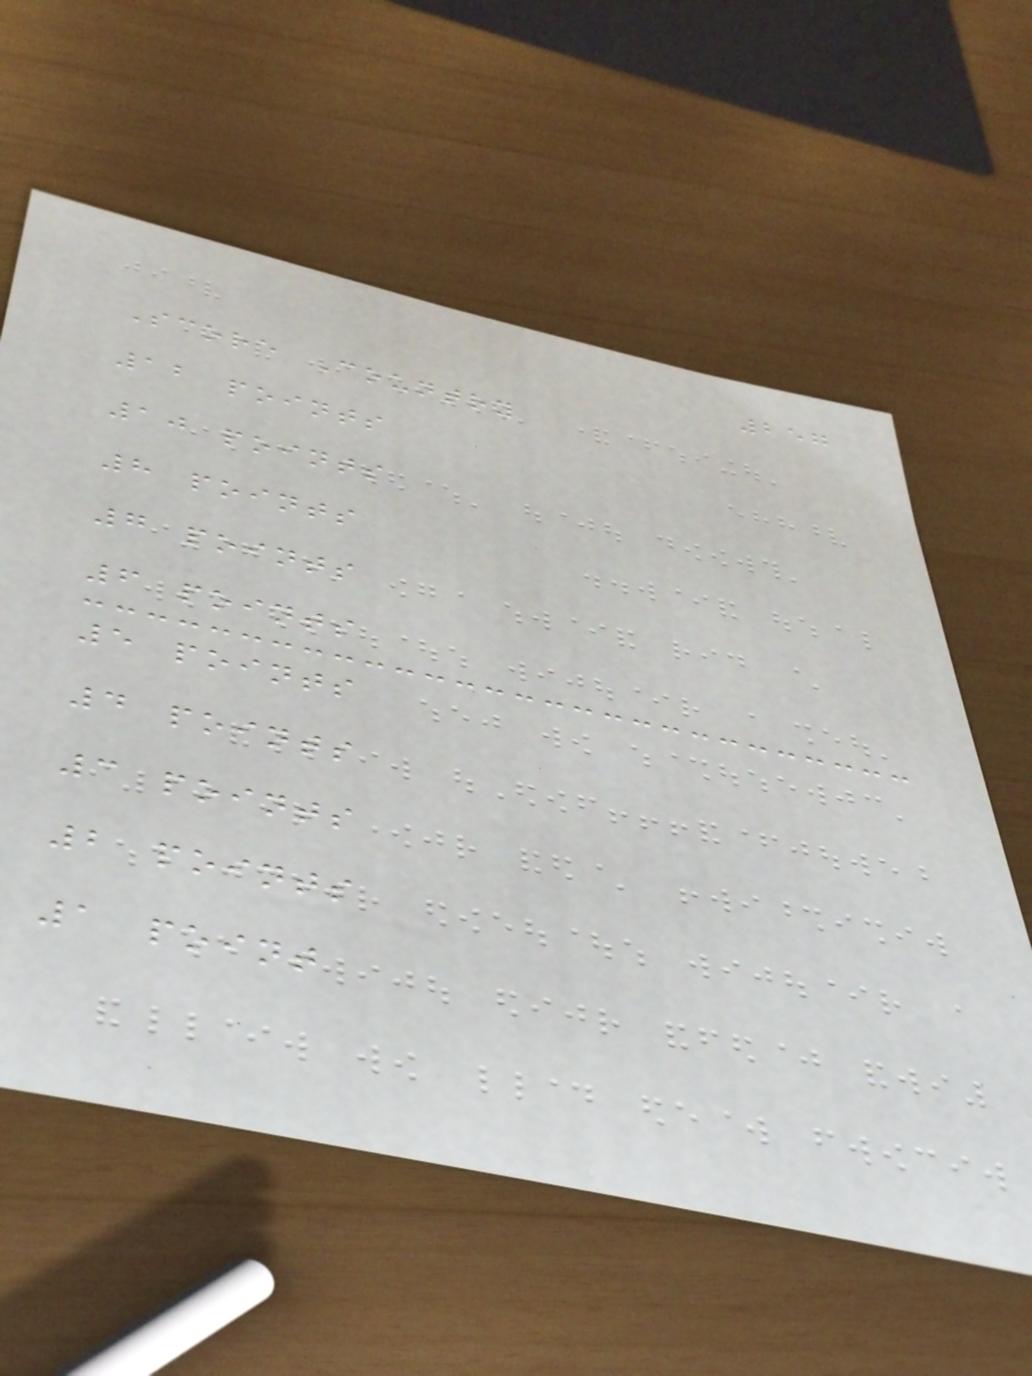257
Score Country
12 points
10 points
8 points
7 points
6 points
5 points
4 points
3 points
2 points
1 point
